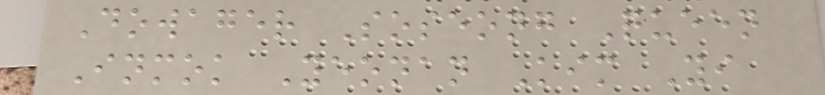Dowager Soseong Queen
Inmok Yeonan Kim Yi
